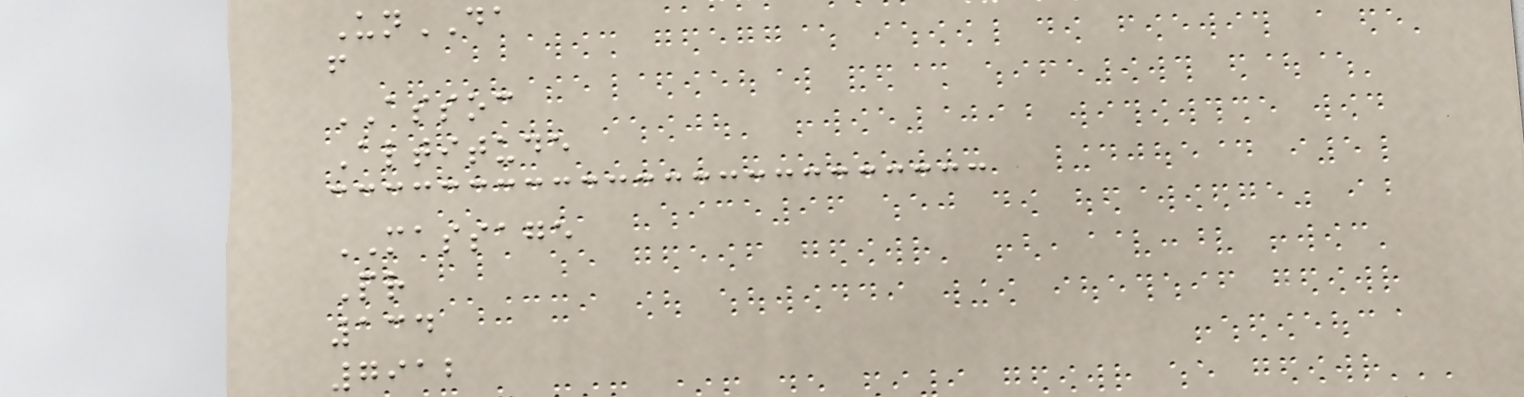UnDA
f
ASSOC
Altitude
MASSAGE
Pr
134
7912
